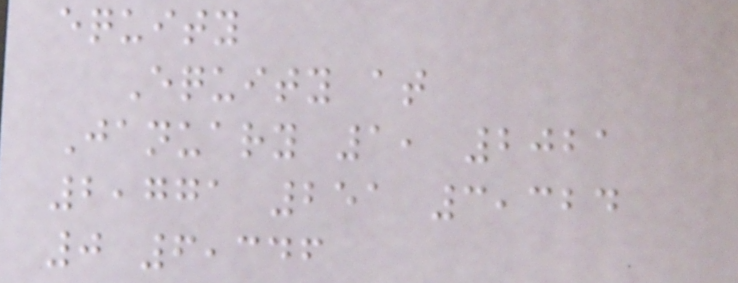equity
Equity at
January 1, 2021
2,771 251 3,324
0 6,346
